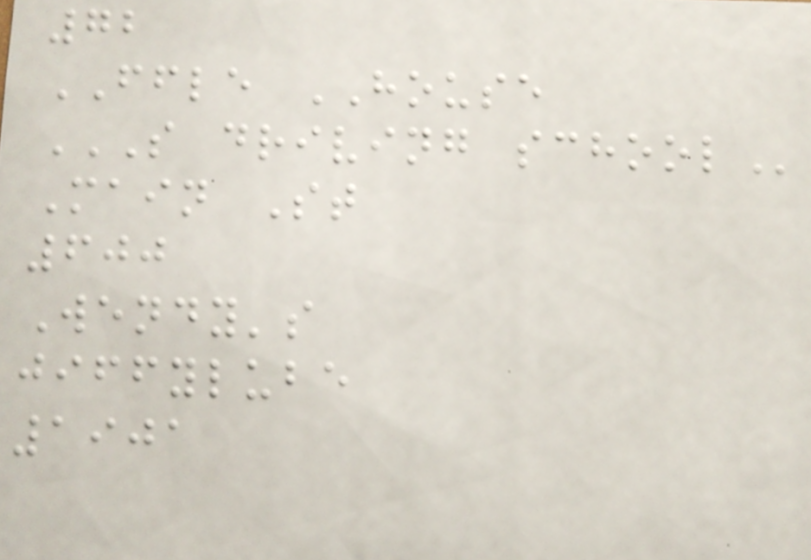72
FFLE HOUSE
S DRIVING SCHOOL
Main St
600
Wendy's
jiffylube
1901
